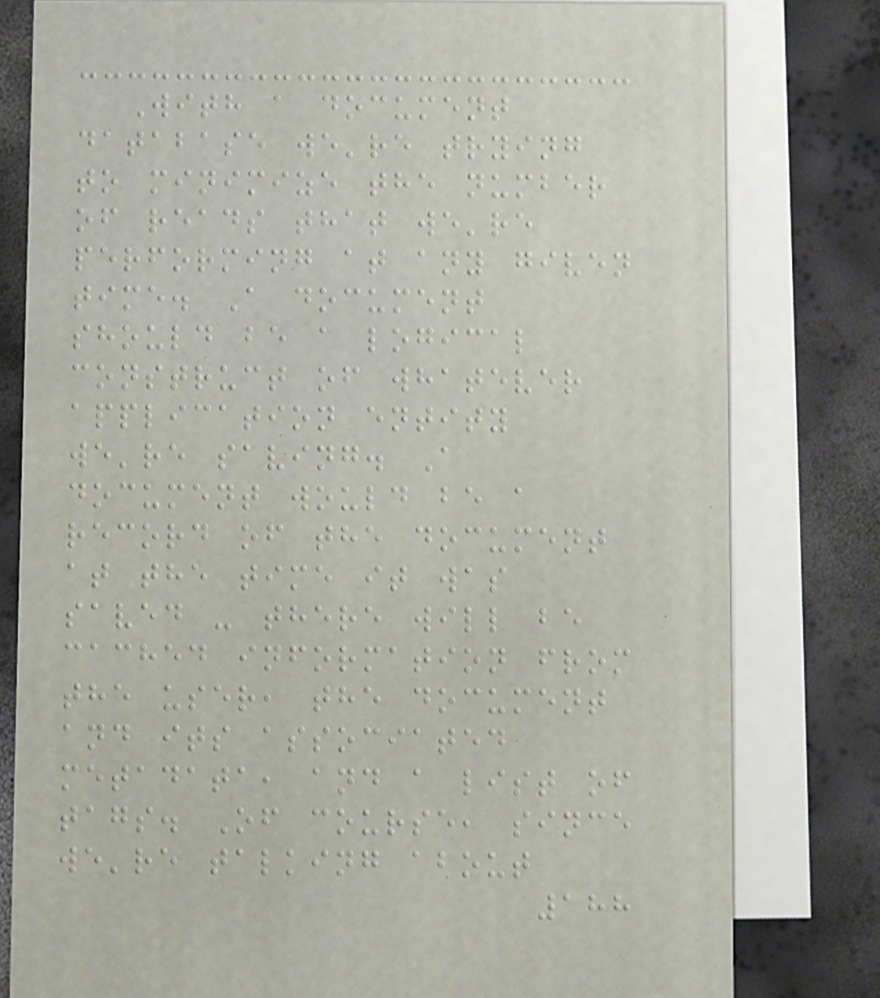With a document
database we're trying
to minimize the number
of reads that we're
performing at any given
time. A document
should be a logical
construct of whatever
application entity
we're saving. A
document would be a
record of the document
at the time it was
saved - there will be
cached information from
the user, the document
and its associated
metadata, and a list of
tags. Of course, since
we're talking about
188
